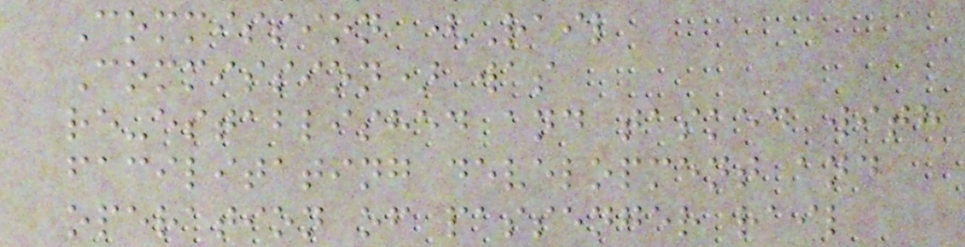Commission (Rail
Commission) was
re-established and tasked with
facilitating development and
operation of passenger rail
